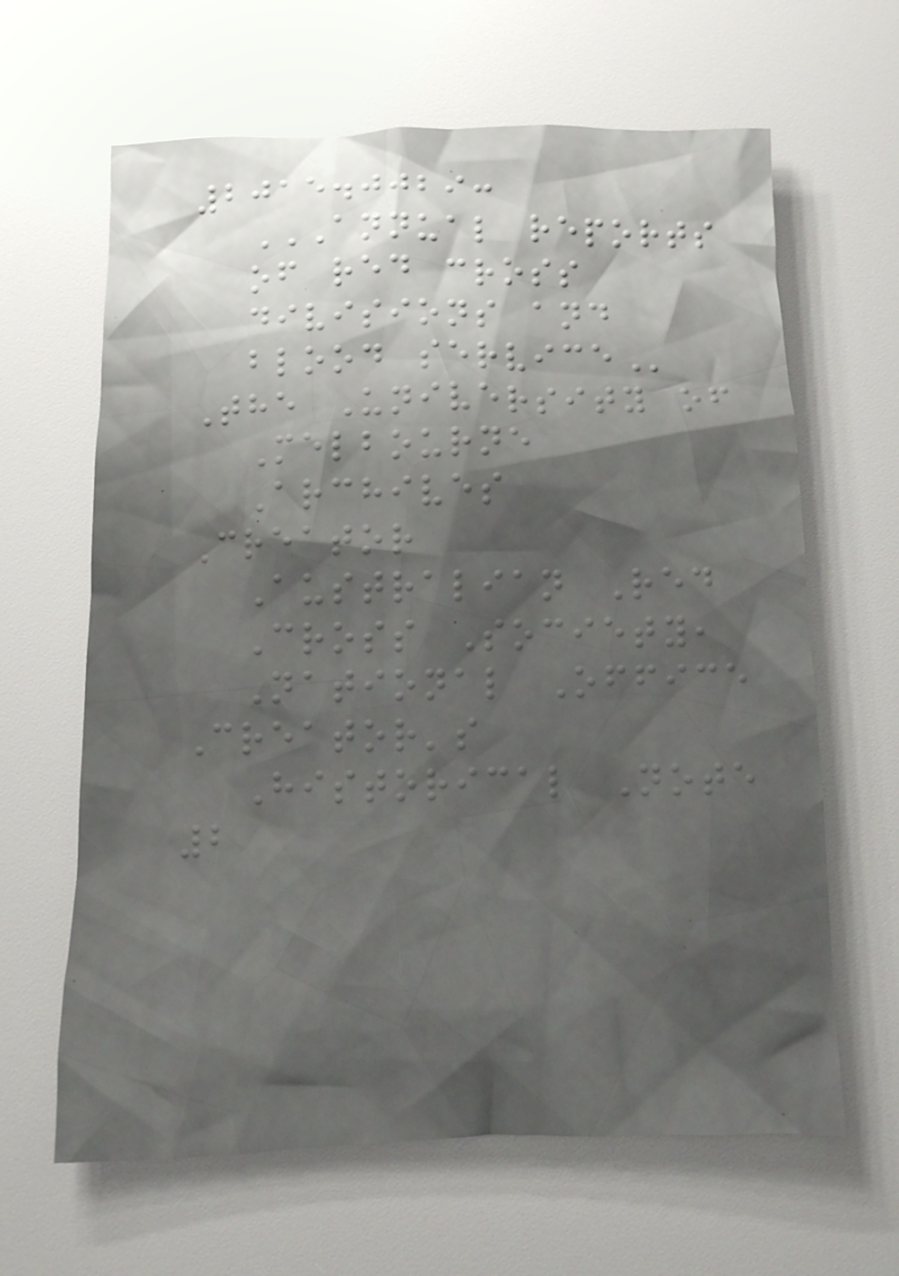2015.0029:
ANNUAL REPORTS
OF RED CROSS
DIVISIONS AND
BLOOD SERVICE
The University of
Melbourne
Archives
Creator
Australian Red
Cross Society,
National Office
Creator's
Historical Note
2
